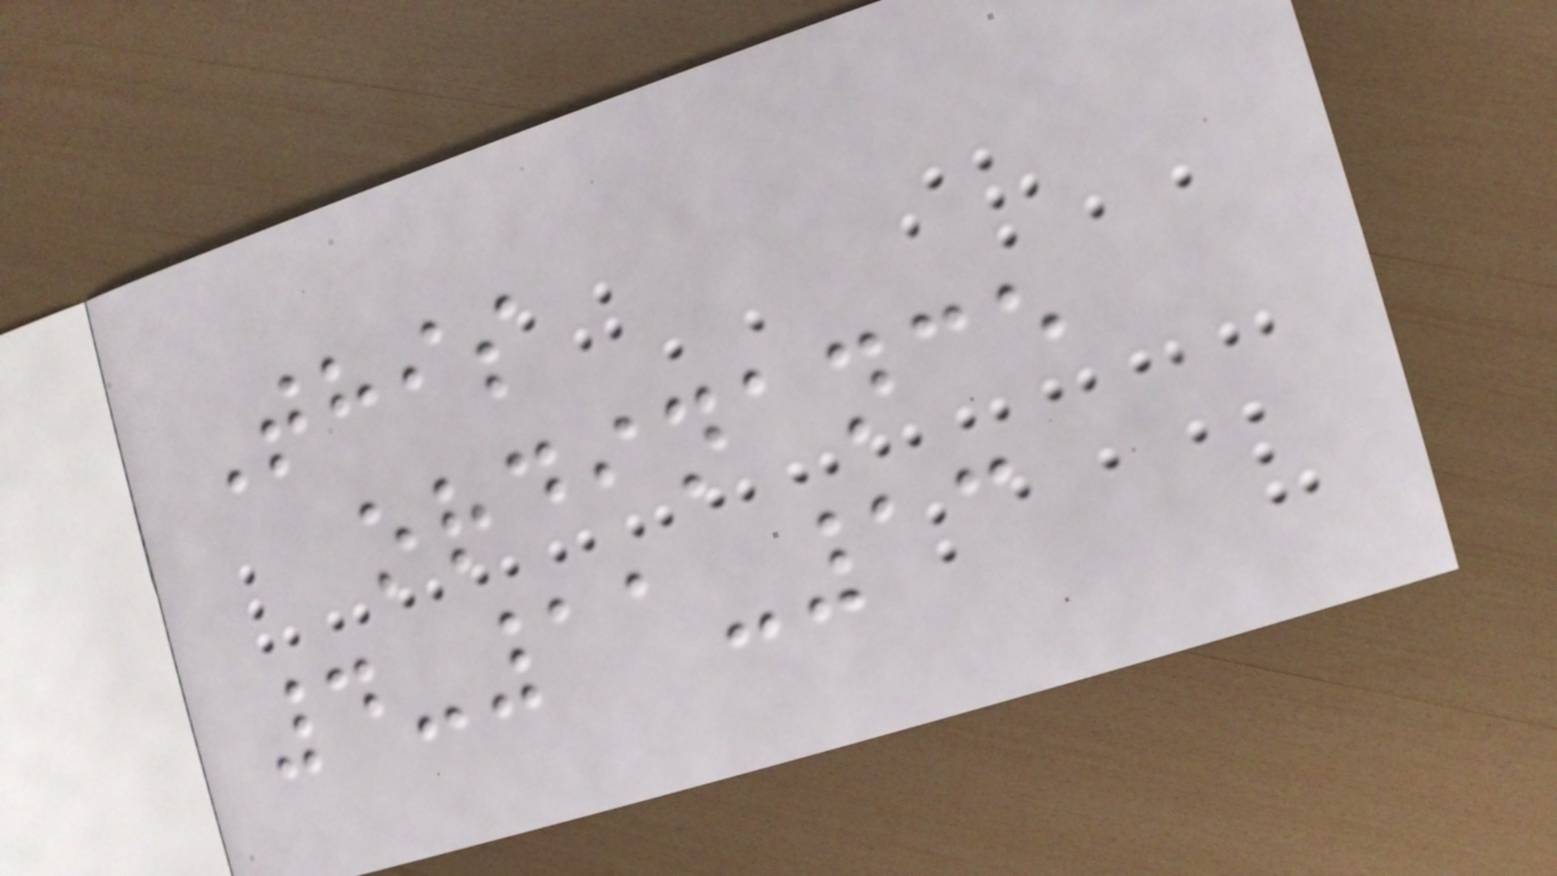This
ordinance
4-11-13
